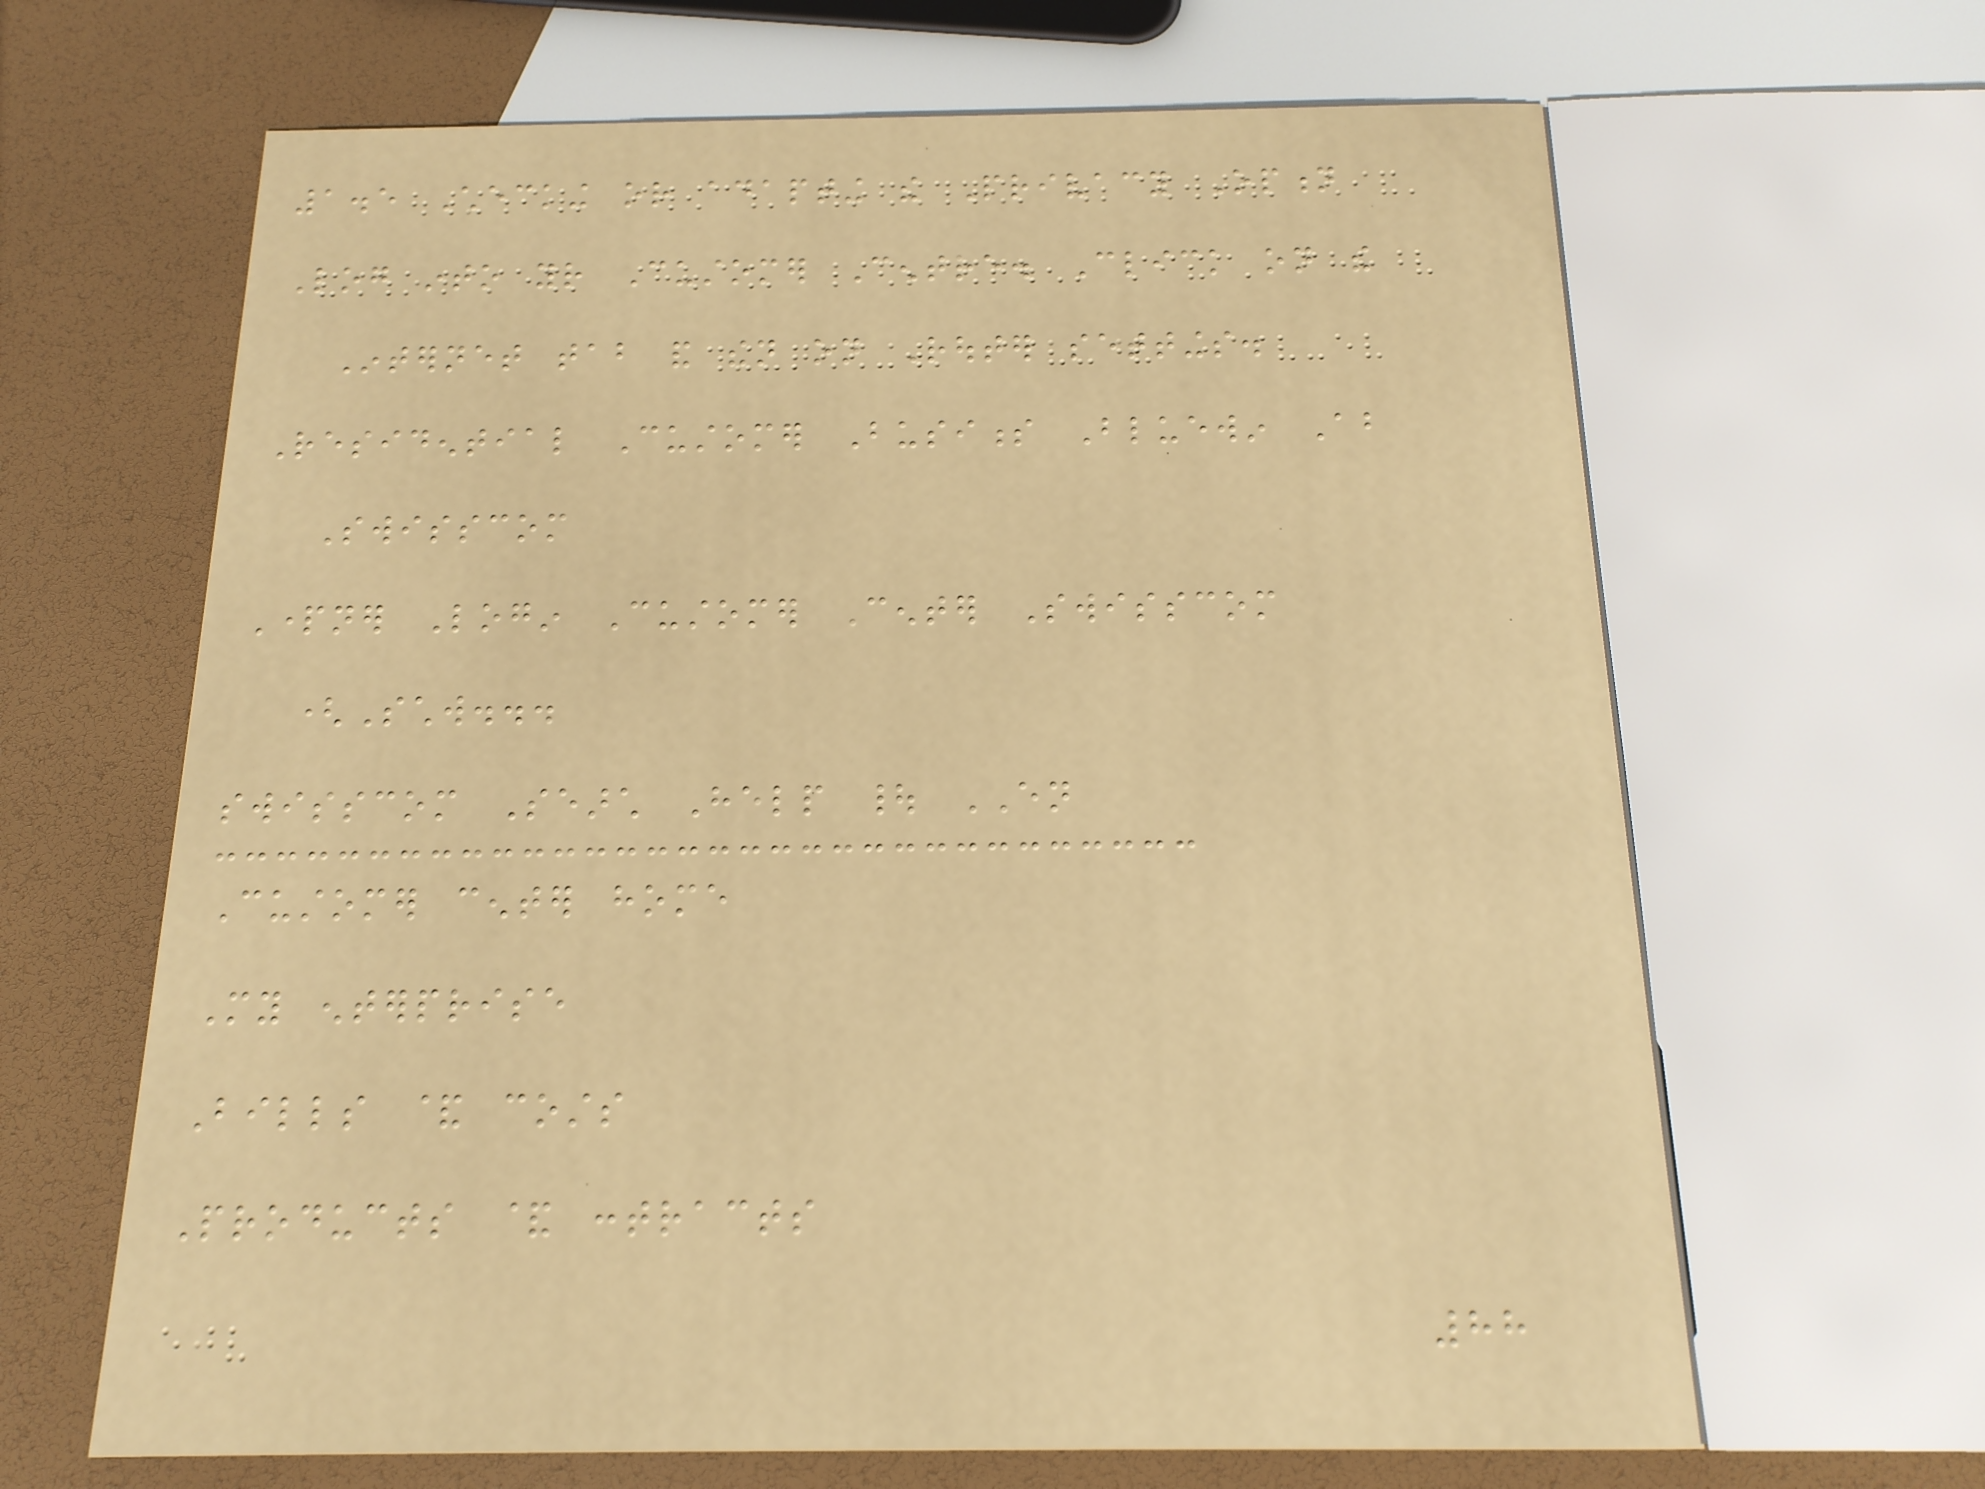1.5 Checking or adapting the Privacy Option
Log into your Customer Centre. Click on the
Internet tab and then on Router settings.
Residential Customer Business Bluewin About
Swisscom
Partner Login Customer Center Swisscom
(Schw...
swisscom Search Help | EN
Customer center home
My enterprise
Bills & costs
Products & contracts
88
